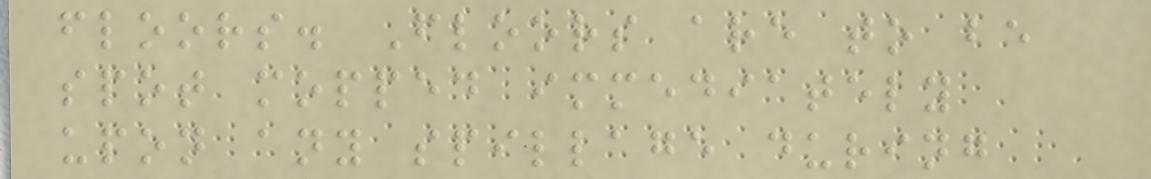floors. Floors are to be
spot mopped immediately
upon any spillage during
